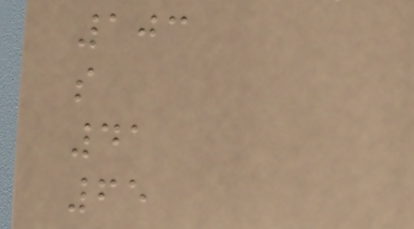103
s
41
65
